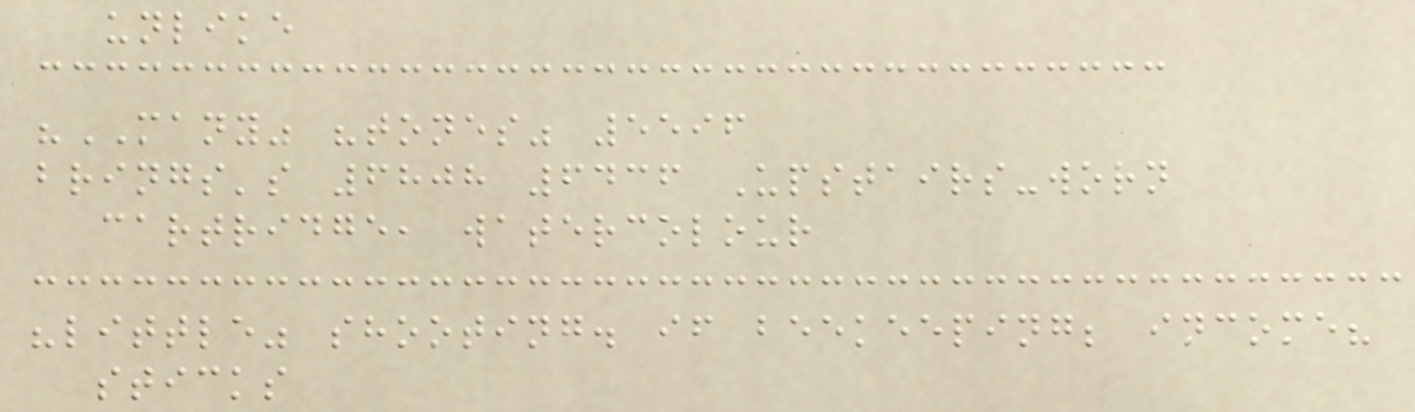unlike
"MANY" "tones" 5596
brings's 6808 6436 Upstairs-worn
cartridge, watercolour
"little" shooting. if beekeeping; income?
sticks
